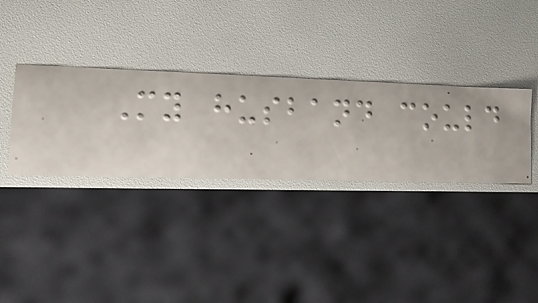My husband could
